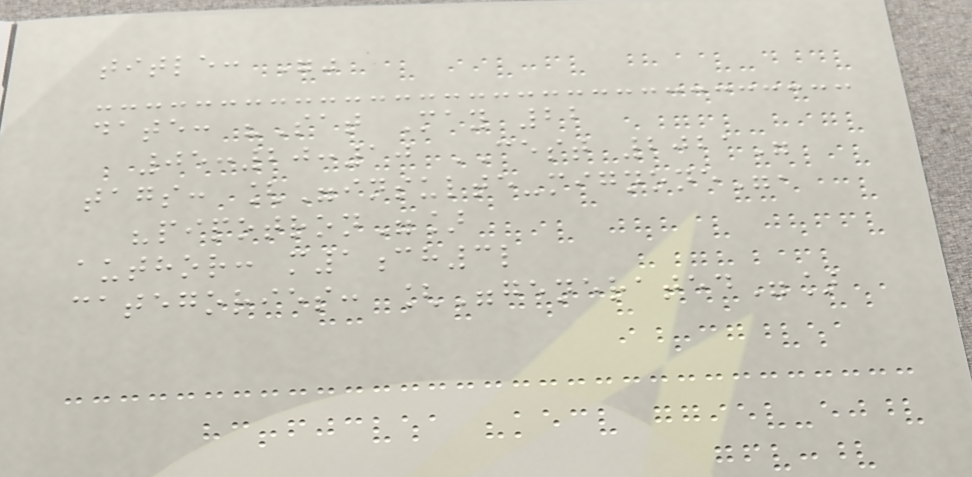title: ""
date: "Sat May 22
05:20:10 CEST 2021"
tags: ["insulte-mignone",
"pipotron"]
author: m1ch3l
categories: ["generated"]
